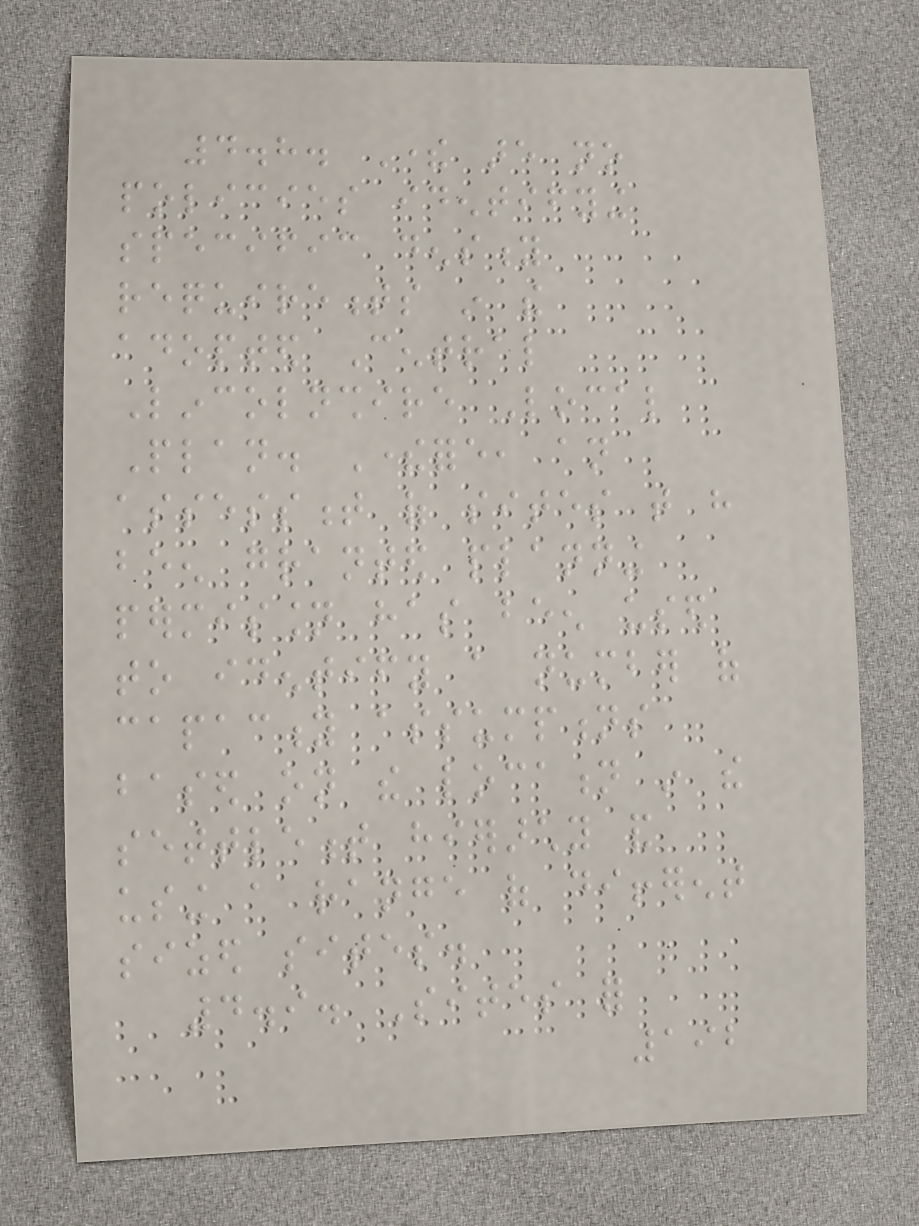4.8. There are no
policies identifying
specific density
requirements in the
adopted Central
Lincolnshire Local
Plan. Therefore, an
assessment of sites that have
been granted planning
permission has been used
to identify a number of
capacity assumptions
based on the location in the
settlement hierarchy and
using a range of different
sized sites.
4.9. Sites for
192
